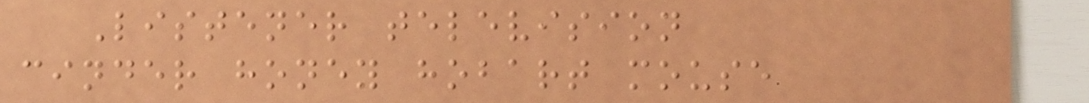Listener television
cinder honey hobart mouse
